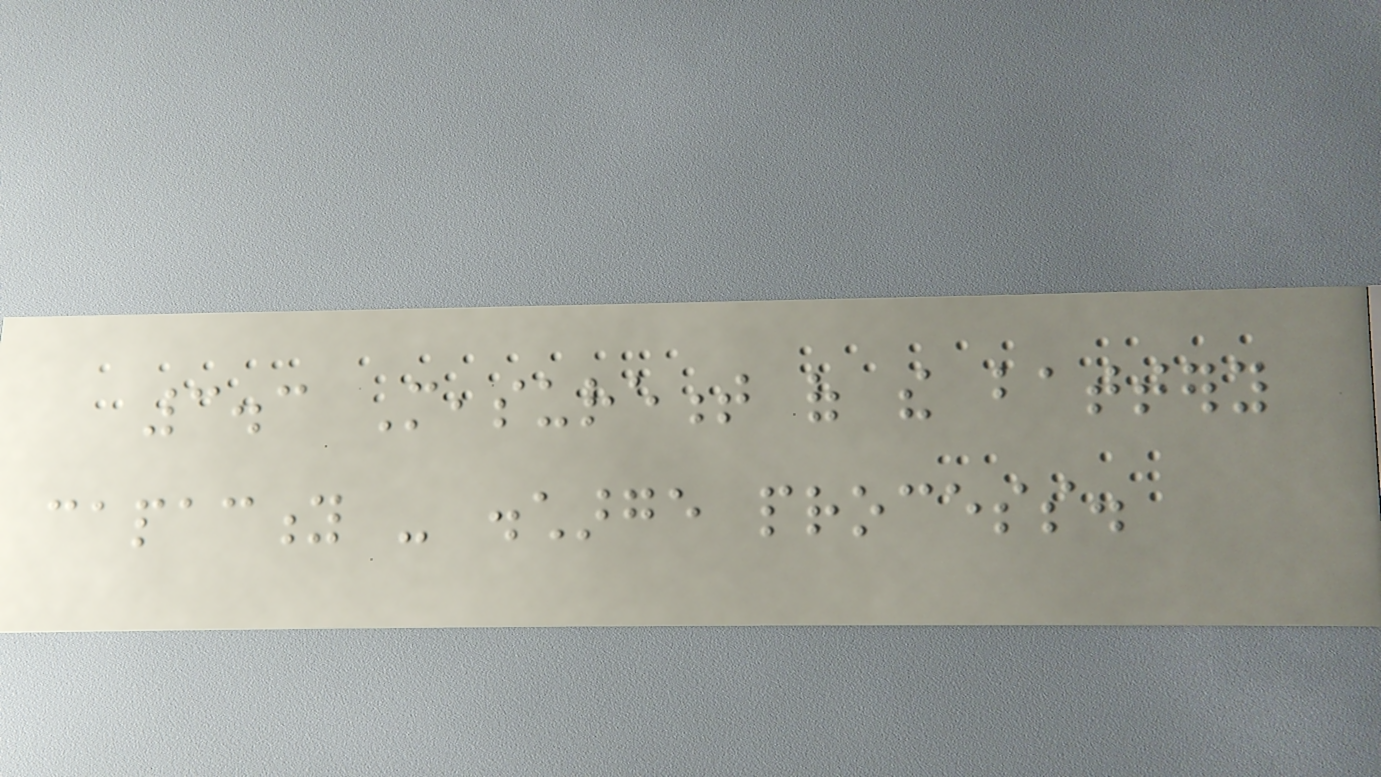3.3 Measurement of the battery
capacity - discharge process.
